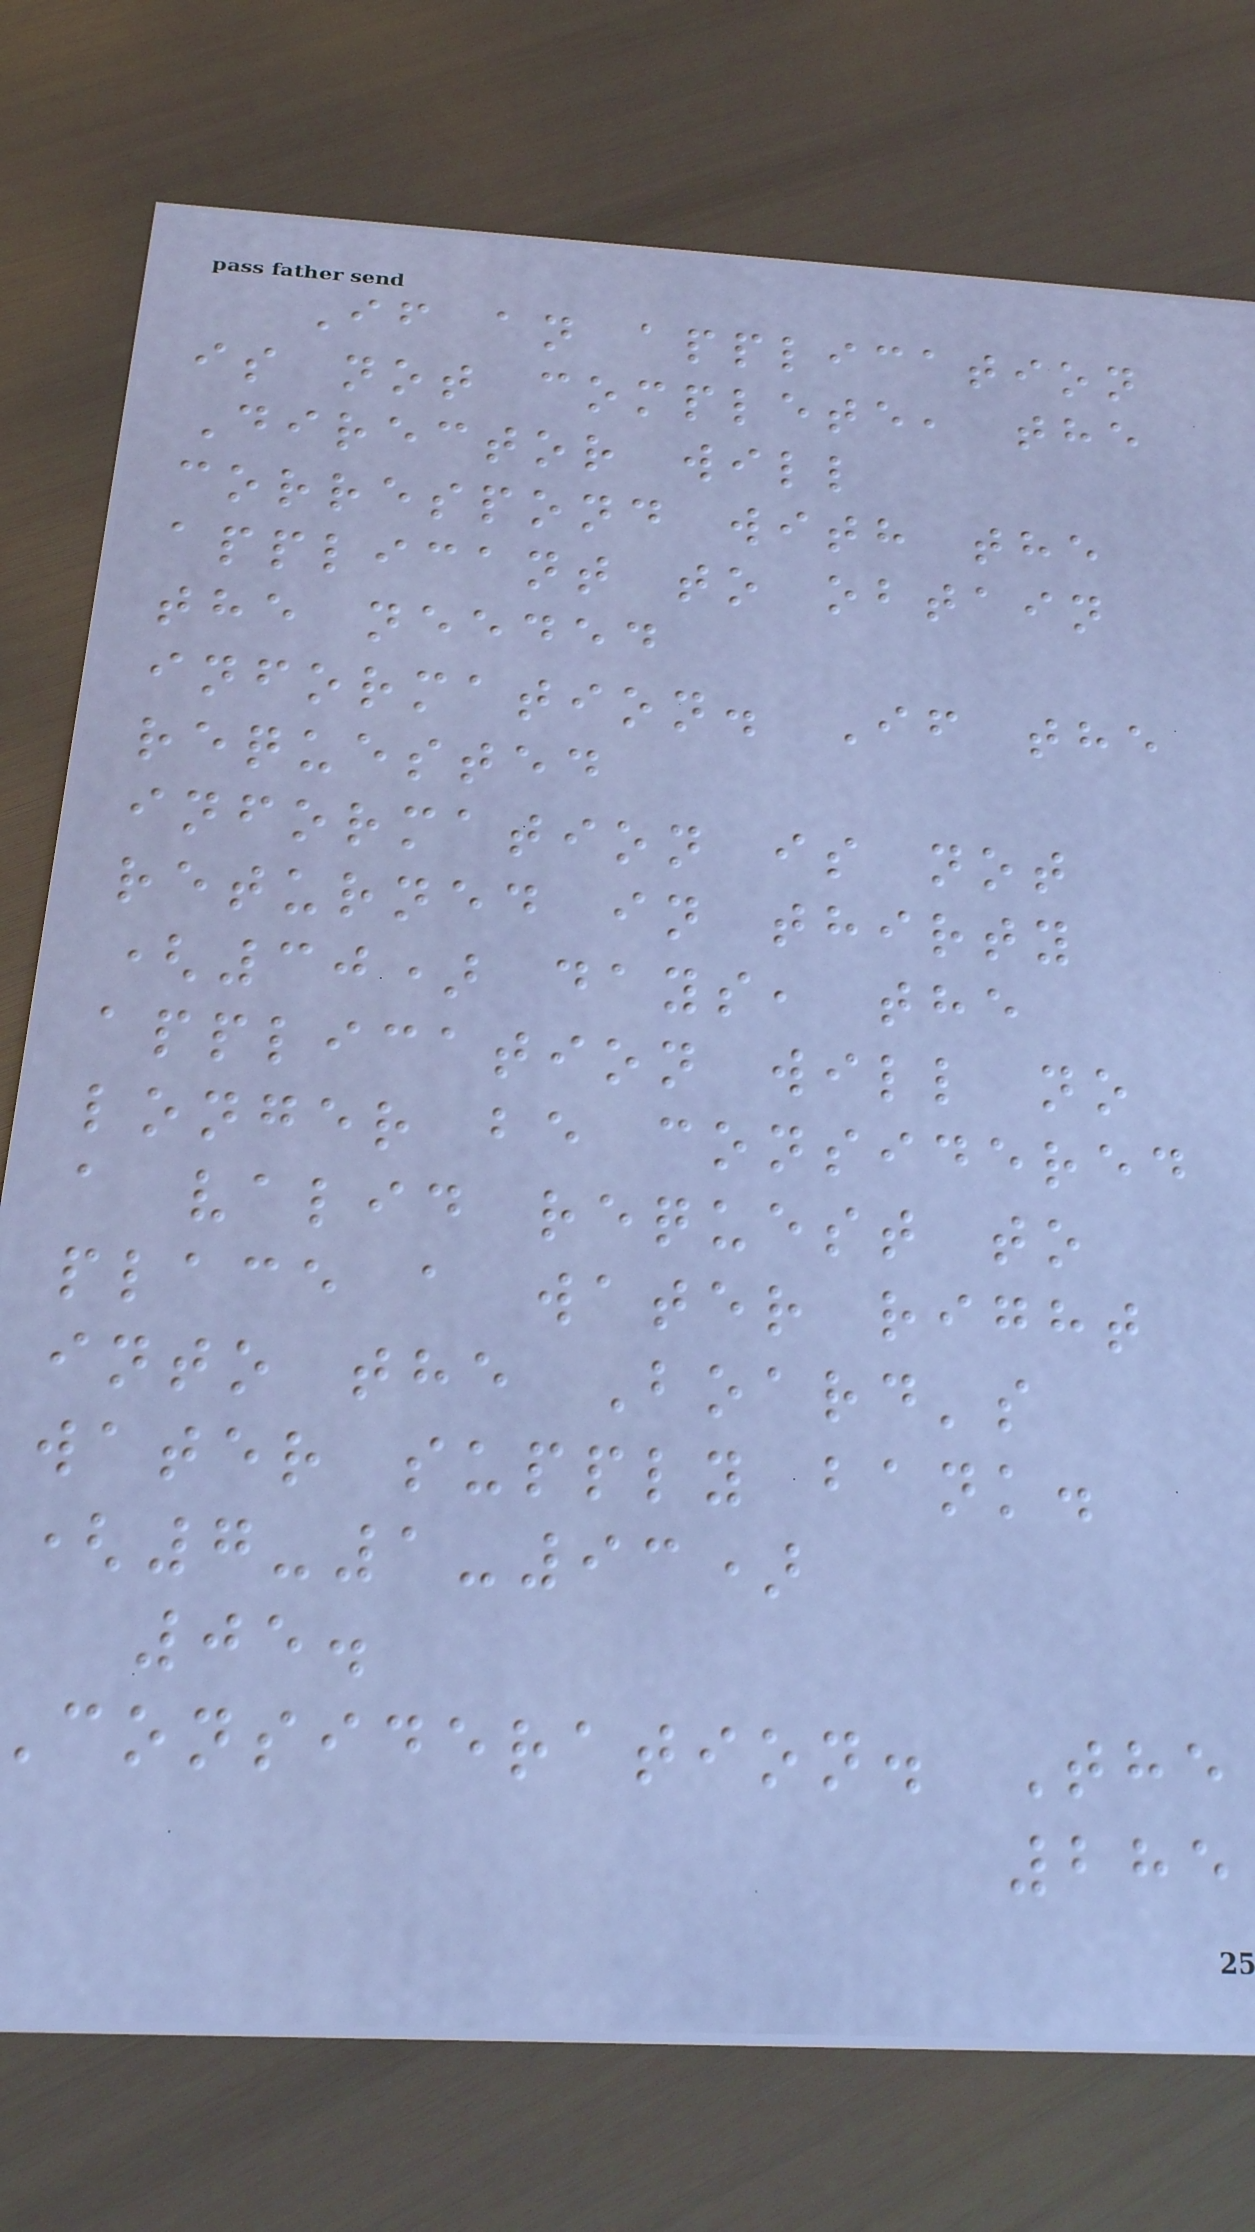If an application
is not complete, the
Director will
correspond with the
applicant to obtain
the needed
information. If the
requested
information is not
returned in thirty
(30) days, the
application will no
longer be considered
a valid request to
place a water right
into the Board's
water supply bank.
(7-1-93)
05.
consideration. The
285
